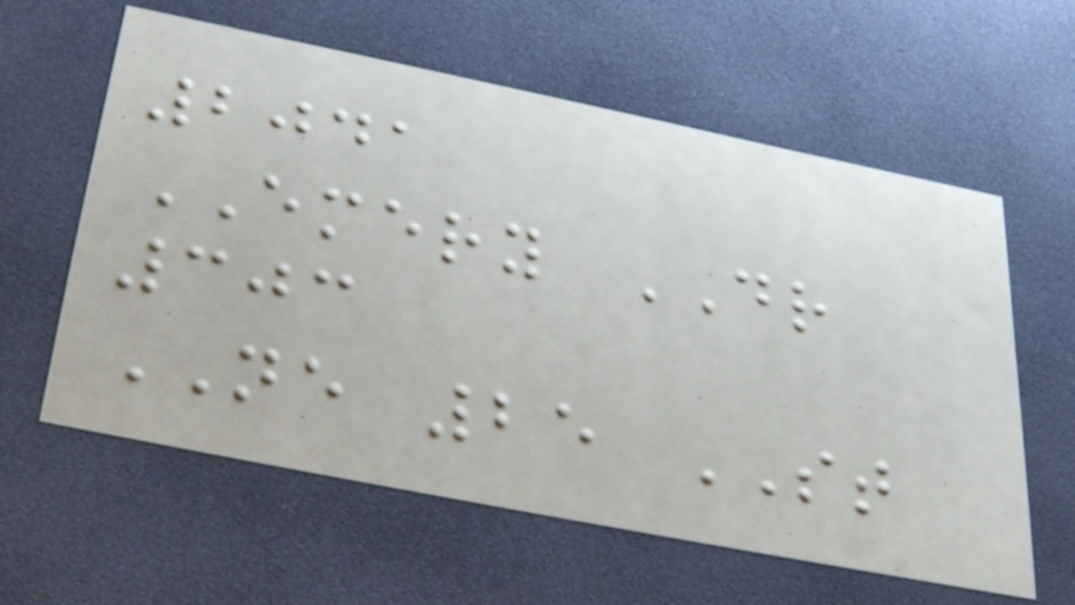2041
EMERY DR
303
NE 25 ST
